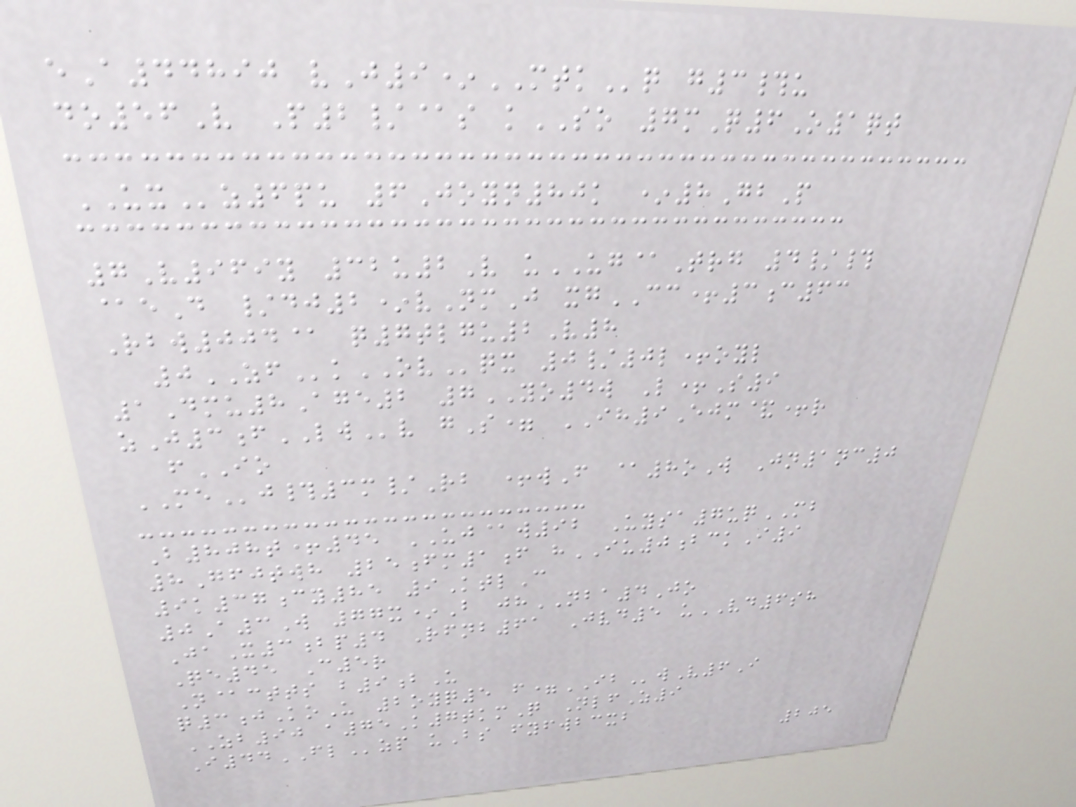eA44890 vJ9*MTKq g3#u
do56V P2/@s kSO 7mQ6O1qt
UXz6pu 6Joyn80k *8GbP
7V969y 32u2V uUG@Trg 4/#
@eD /dj2*vNmJ xgCC+3c63
Rbw004@ q7tlgu2V8
0ZFkOVqx 0/0l+oyl
1Dmu8Age2 7YO4w L+S9
zJ3fLWv gS= IH9Ejm&+r
fIO
MEj#3m/Rb +wF @8oW Jn1nc0
B808t+45 UJ@w92 Uysa7uqMB
8Gfjtwh 25fm1f hIU0bckI9
9k37cy85 9KtlC
0A3W 77x*B jhNBA4Jo
JaX3bp4 Rfnb61 Jvd5 uVD6sh
Qe45 C5r
N@ctts b9bU
q3jKoU 2oyq5 f=IBwV6I
ZB90 a75K7tkmQ NlfZ9
I44FLzp uBs fyfwbcxb
205
